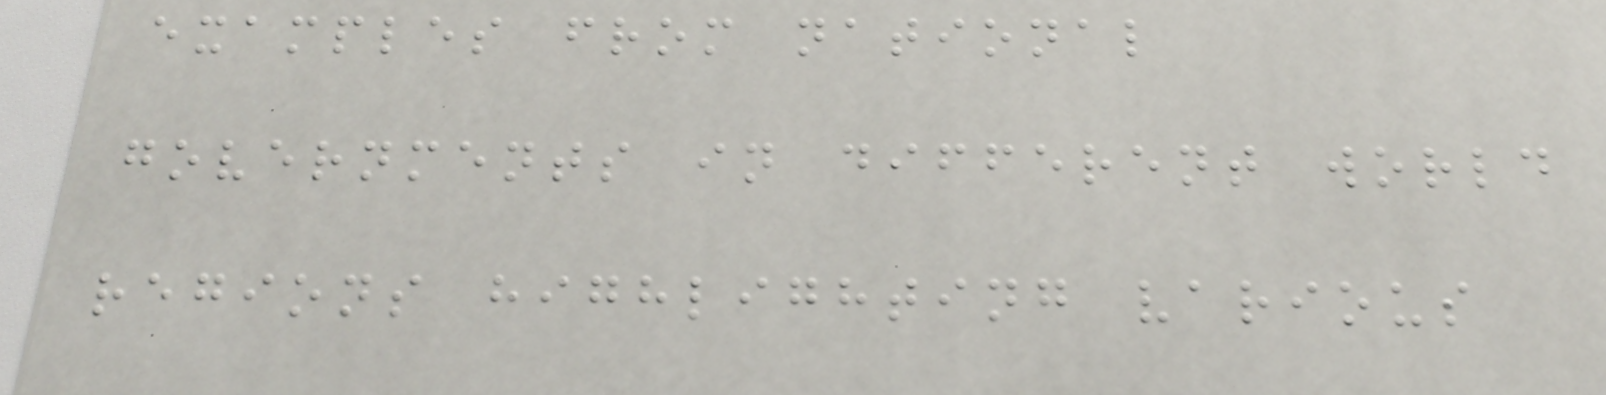examples from national
governments in different world
regions highlighting various
